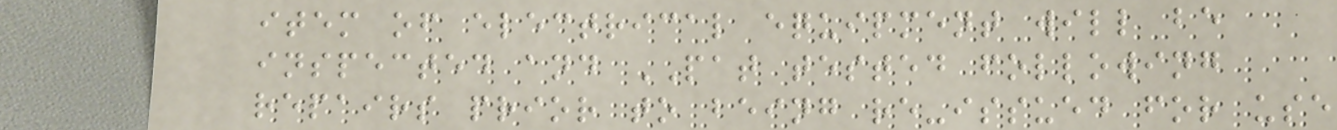item of electrical equipment will be
inspected and PAT tested following
repairs prior to being re-issued for use
